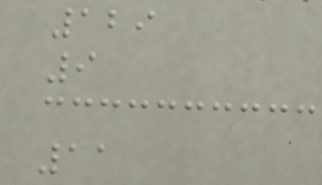129
9
11
